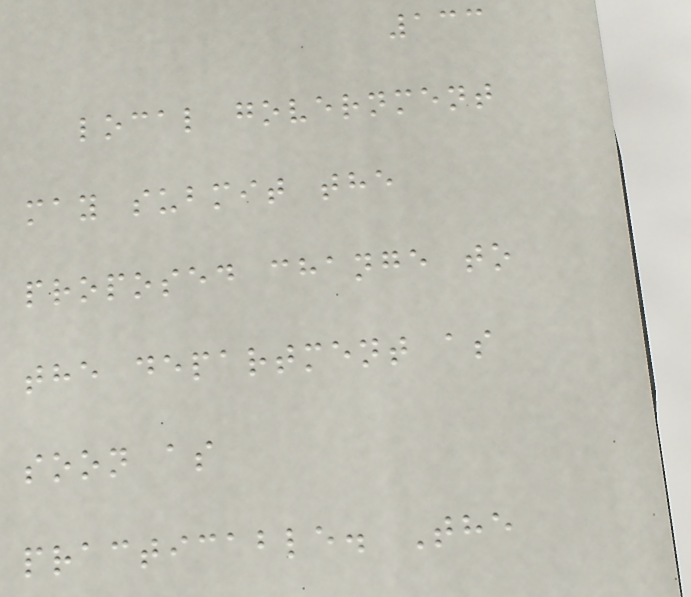133
local government
may submit the
proposed change to
the department as
soon as
practicable. The
